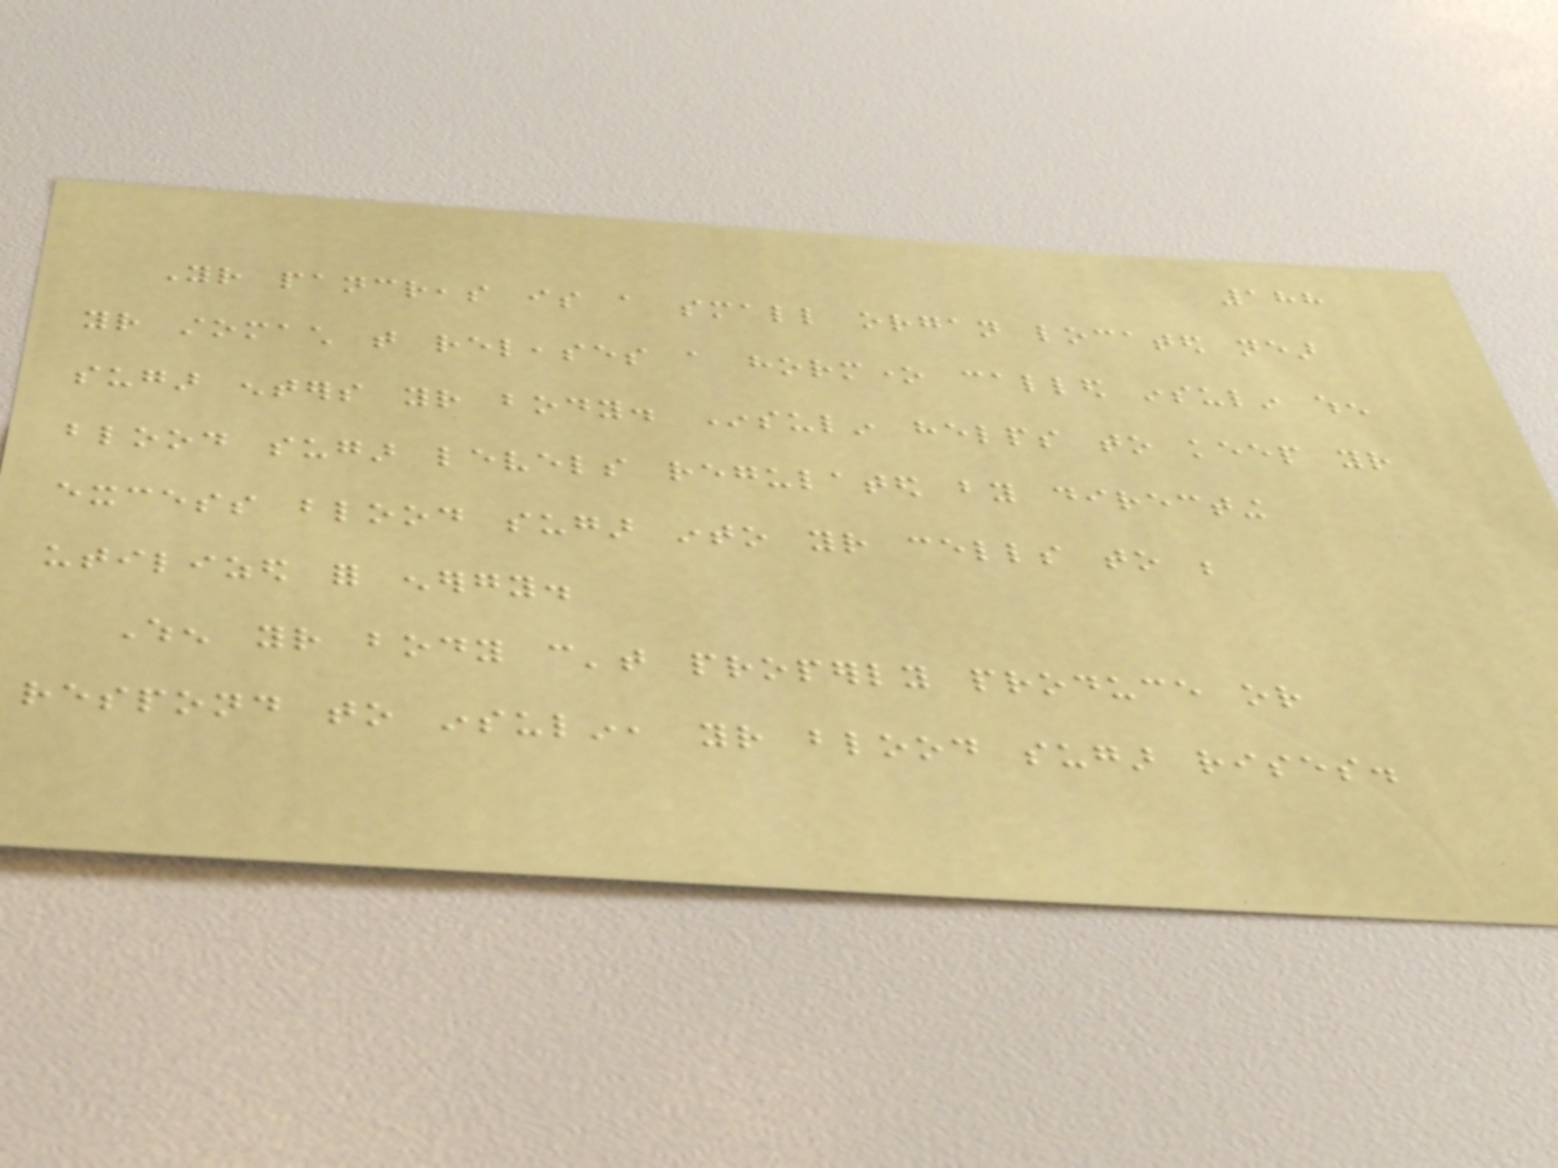188
Your pancreas is a small organ located near
your stomach that releases a hormone called insulin when
sugar enters your body. Insulin helps to keep your
blood sugar levels regulated by directing
excess blood sugar into your cells to be
utilized for energy.
When your body can't properly produce or
respond to insulin, your blood sugar rises.
